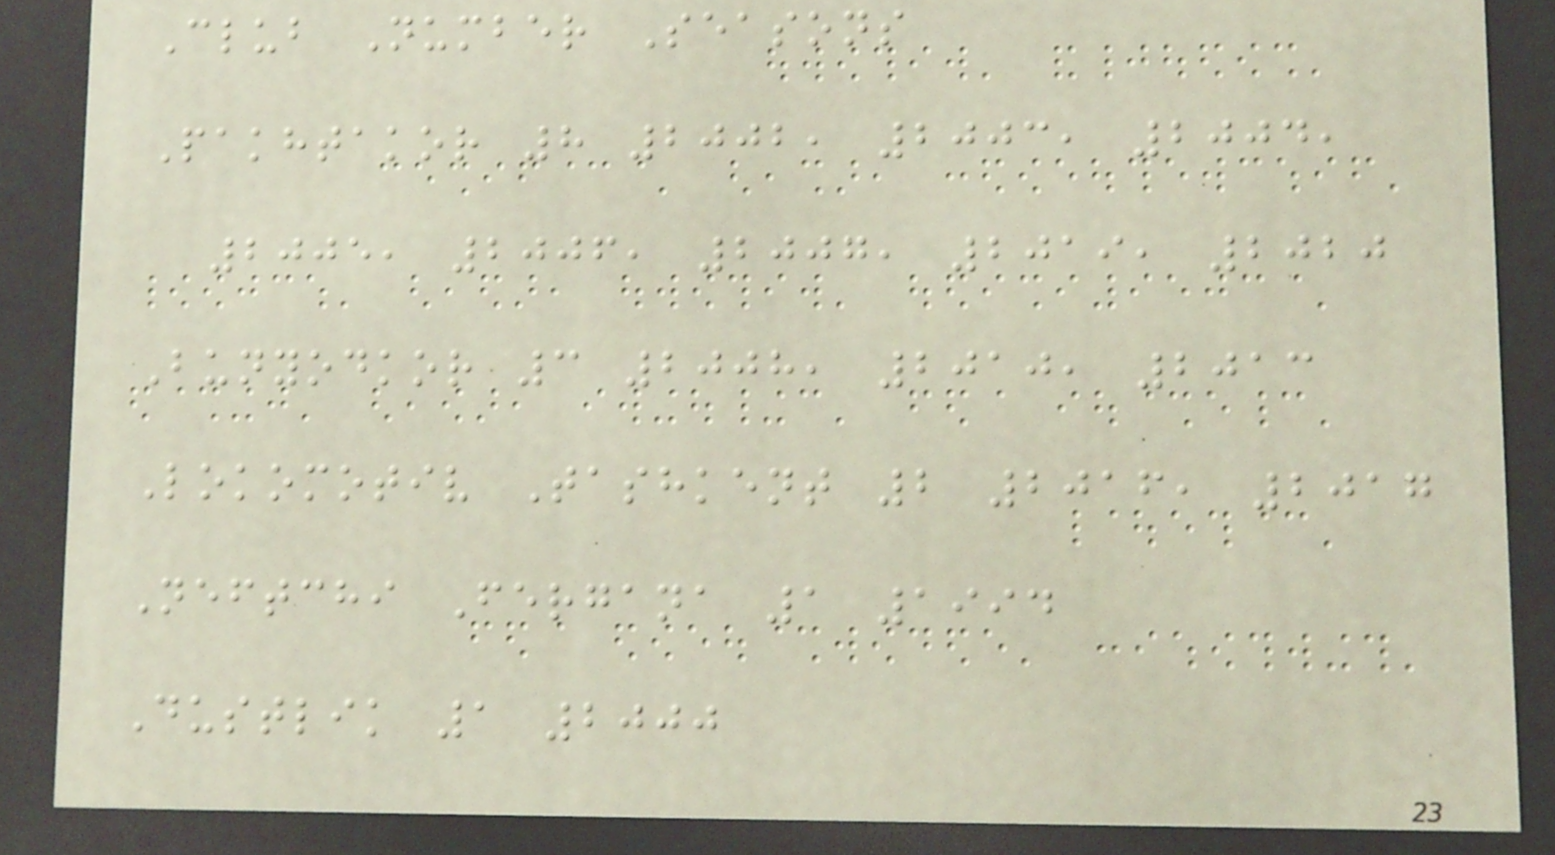Club Number Seasons
Pakhtakor 8 2002, 2003, 2004,
2005, 2006, 2007, 2019, 2020
Bunyodkor 3 2008, 2010, 2013
Lokomotiv Tashkent 2 2016, 2017
Neftchi Fergana 1 1994
Dustlik 1 2000
